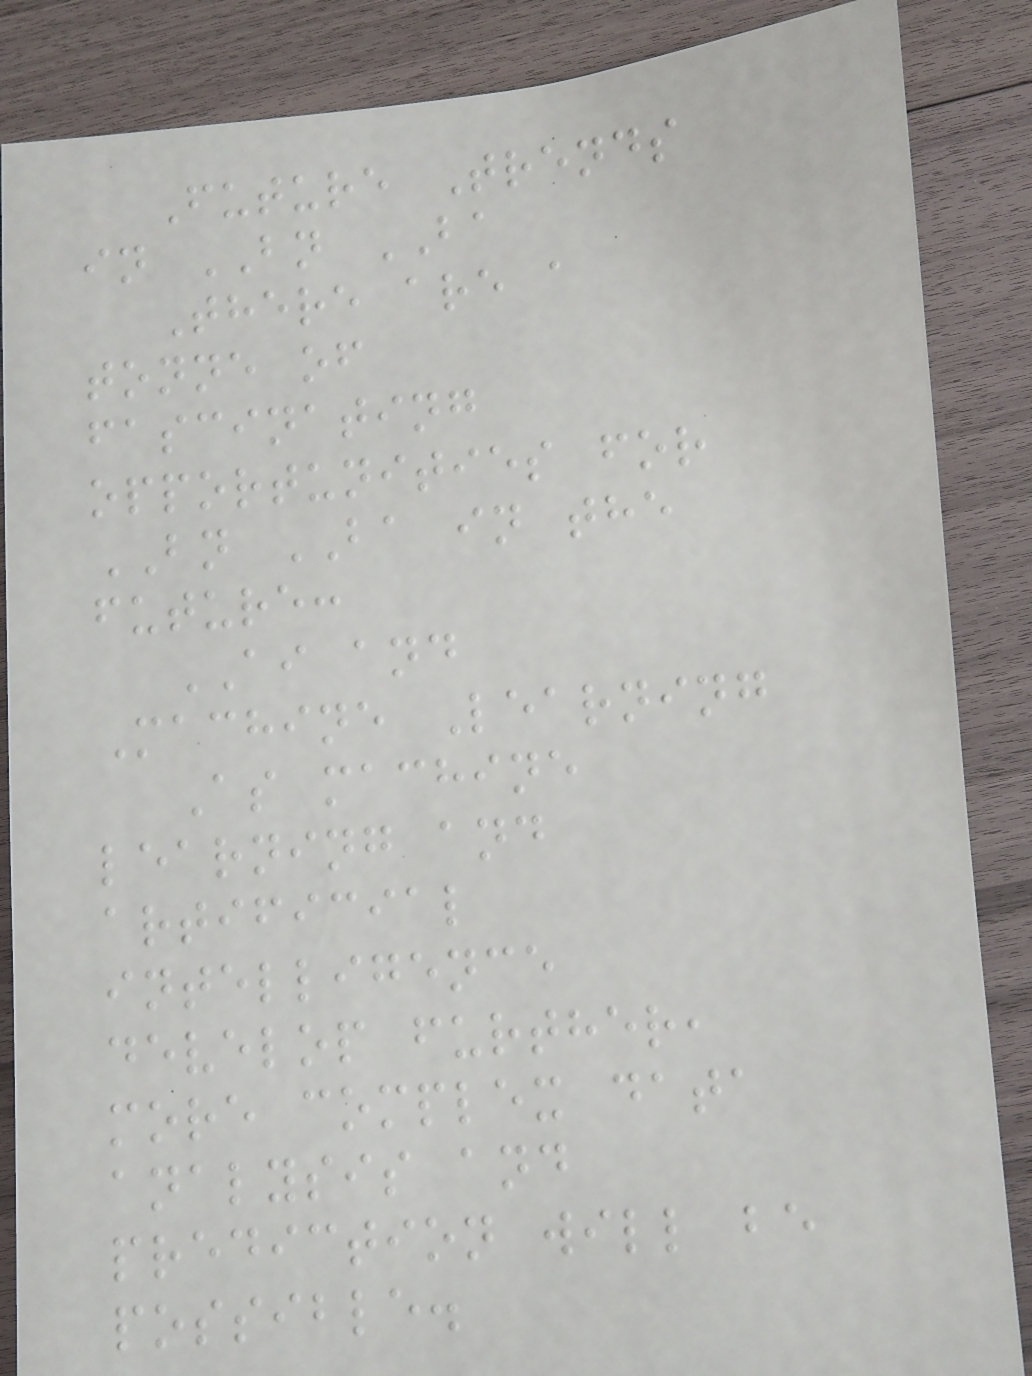Future Trends
in BN BA
There are a
tonne of
fascinating
opportunities for
BN BA in the
future:
AI and
Machine Learning
As machine
learning and
artificial
intelligence
develop further,
more complex data
analysis and
prediction will be
possible.
